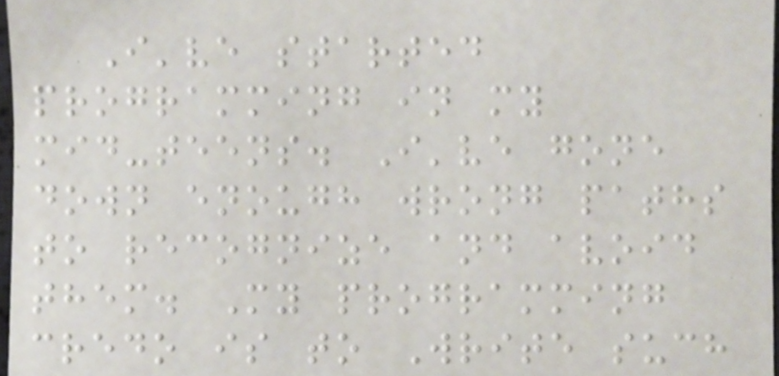I've started
programming in my
mid-teens. I've gone
down enough wrong paths
to recognize and avoid
them. My programming
credo is to Write such
